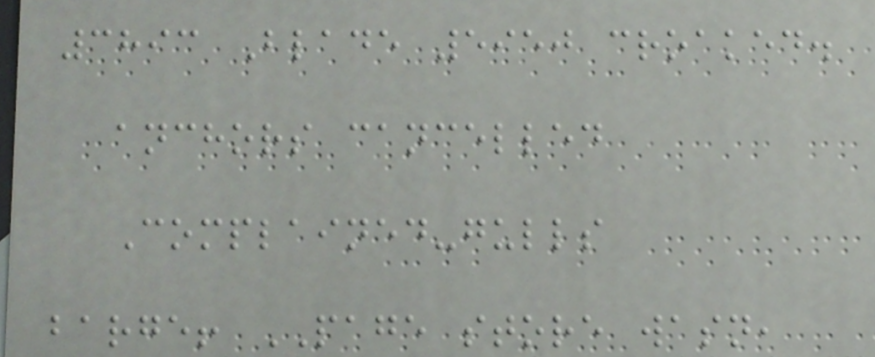3893 Blade 5950 croaked.
anchors cancelled
Complained-gulls
barge! PAGE store wasn,
